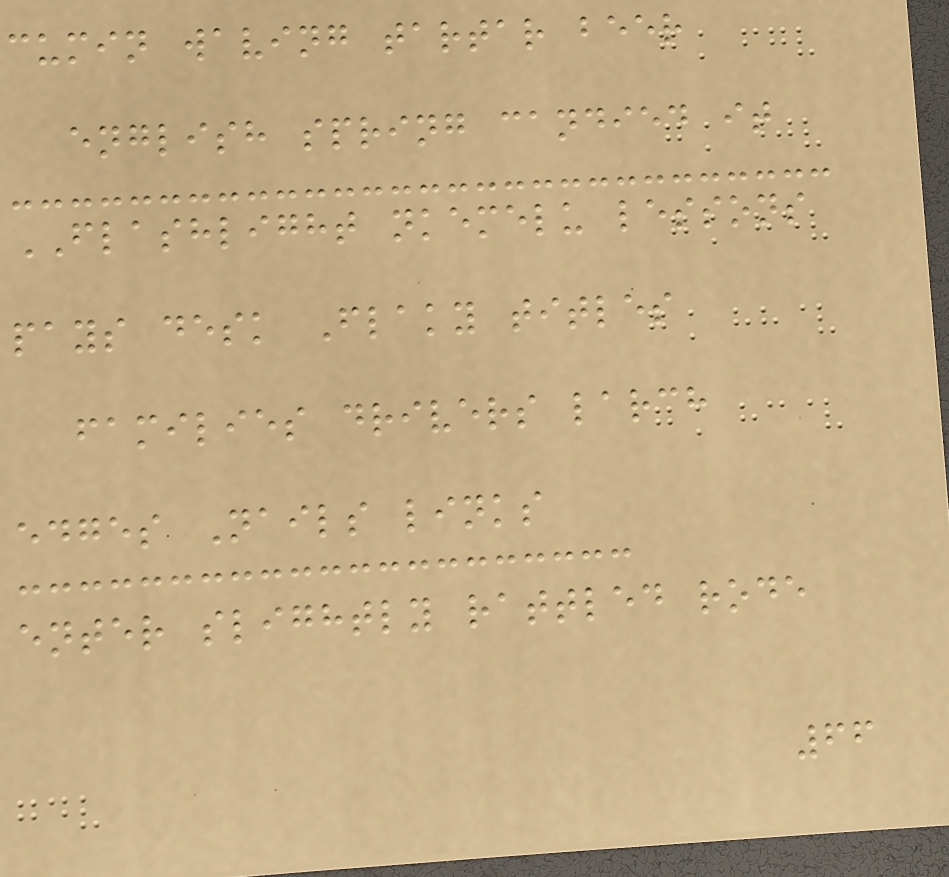cumin waving tartar beer
english spring candied it
FLASHLIGHT nkemelu lessons
pays desk Flaky titles
families drivers larch
edges Nails links
enter slightly rattled rode
66
